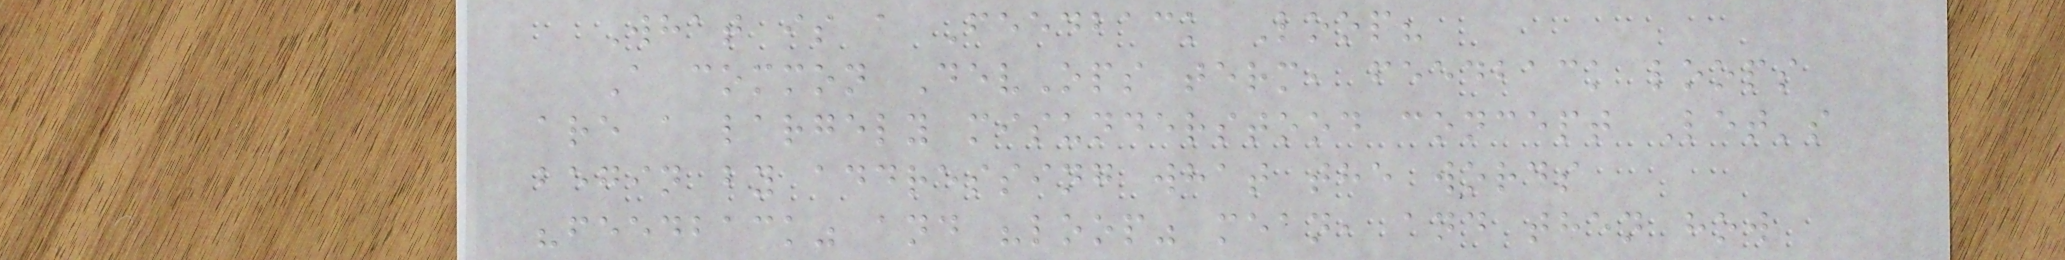What is a Feedback Loop?
A common DevOps term, feedback loops
are a largely misunderstood concept Let's
begin by addressing what the words
"feedback" and "loop" mean, and then how
